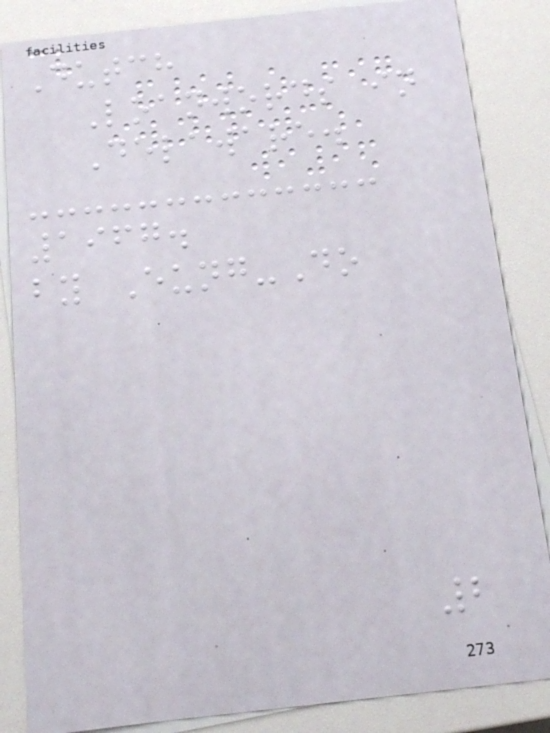Dutch
Loanwords in
Delaware.
1967.
by Eung-Do
2
